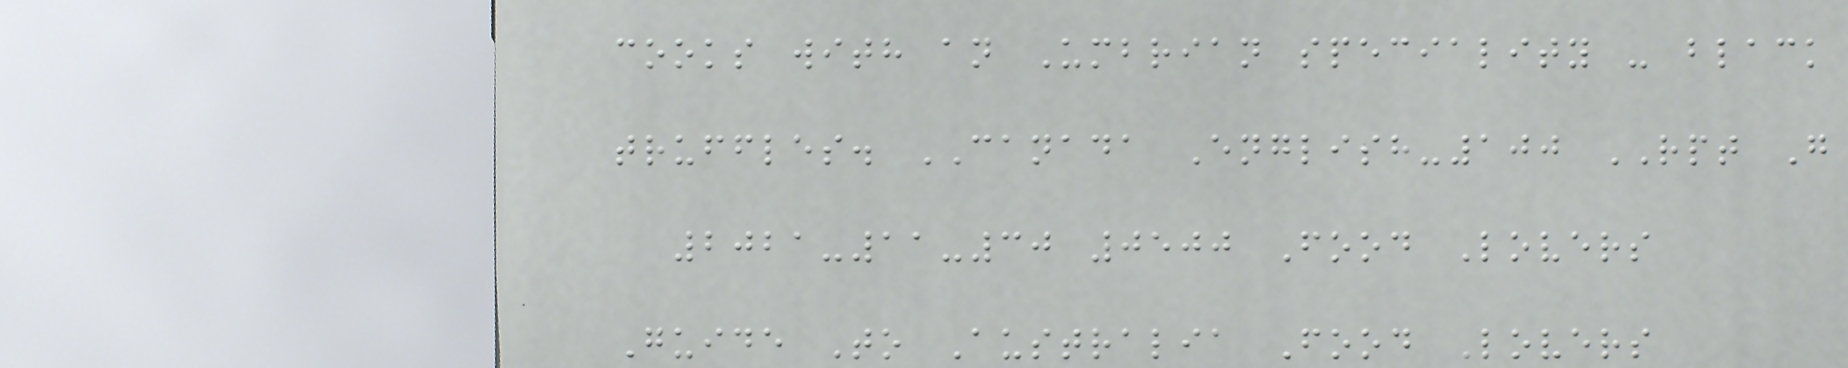cooks with an Umbrian speciality - black
truffles. CANADA English-100 RPT G
2021-11-30 0500 Food Lovers
Guide To Australia Food Lovers
